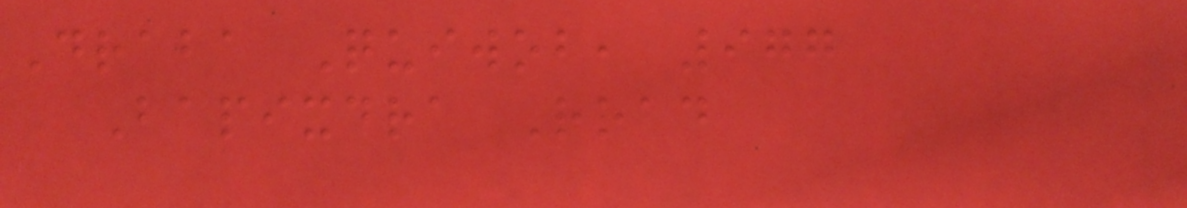Draba Quiwob, 977
Bapixdra Road
